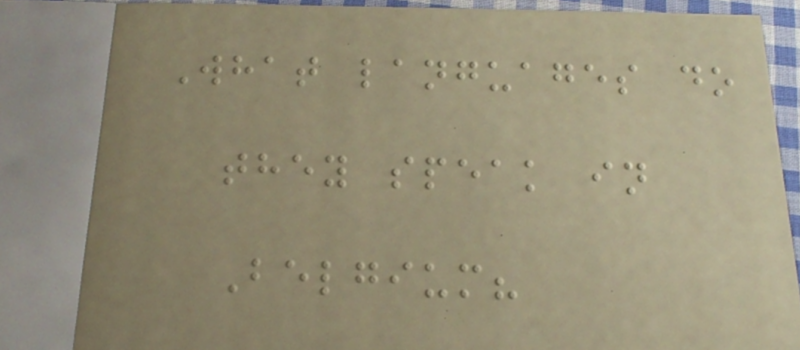What languages do
they speak in
Belgium?
